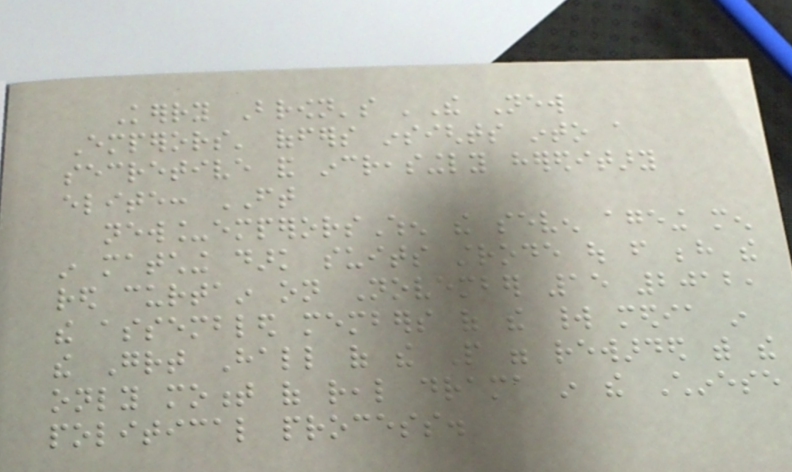Kerry Brown's 'The New
Emperors' offers insights into a
secretive and increasingly hereditary
elite: FT
new_emperorsWhen the seven ageing men
in matching dark suits strode out from behind the
red curtain on November 15 2012,
the assembled members of the world media in
the Great Hall of the People were rewarded with the
only moment of real drama in the Chinese
political process.
